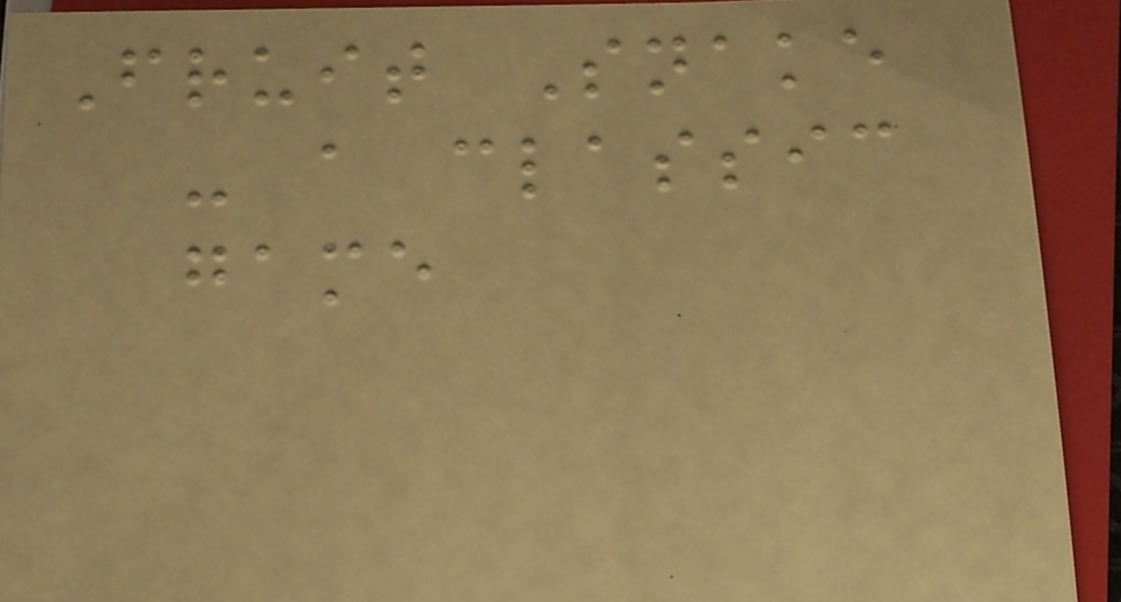Fruit Snake
- a classic
game
